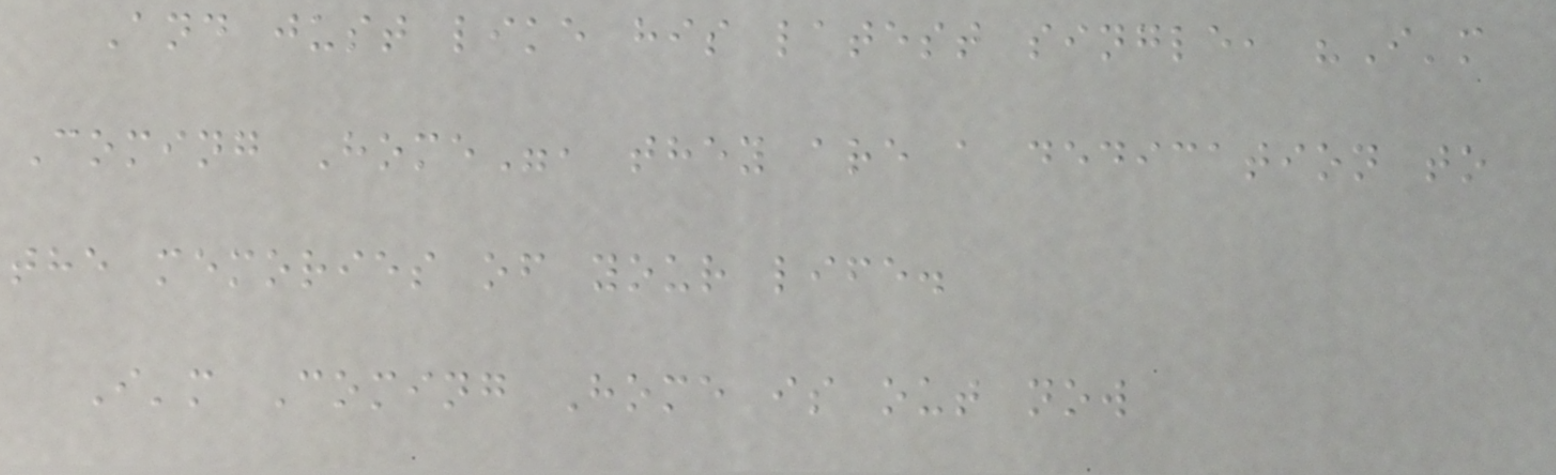And just like his latest single, "I'm
Coming Home", they are a dedication to
the memories of your life.
I'm Coming Home is out now
